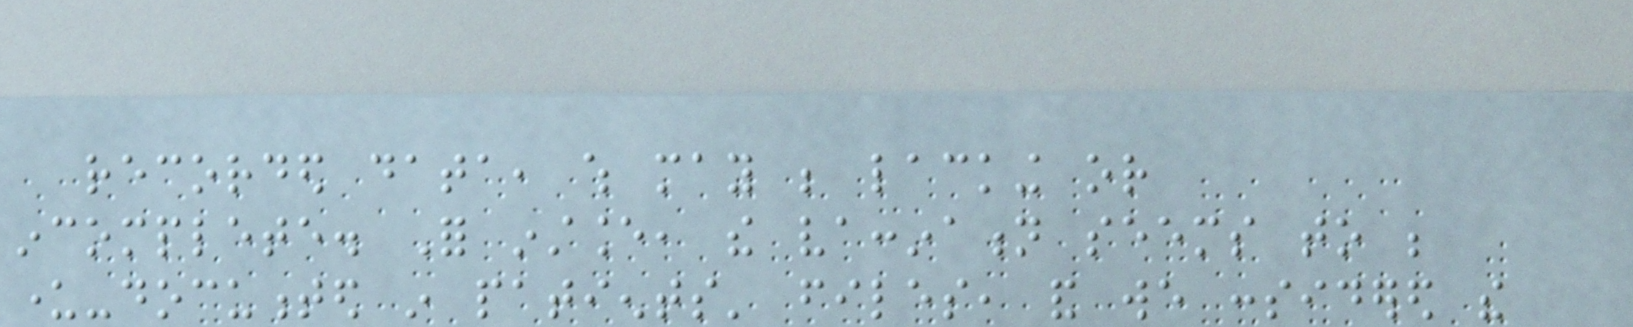recorded data, which may be lacking or
incomplete. For instance, the vaccination seems to be
under-documented in patients' files, and we considered the
